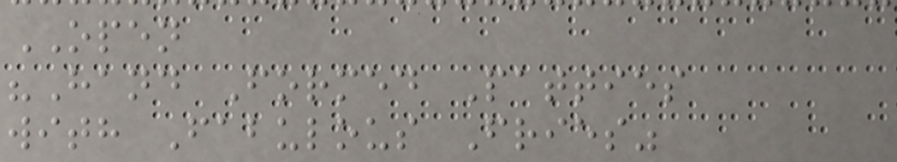OPEN
"Hand Formed Patties
with Fabulous Fries"
